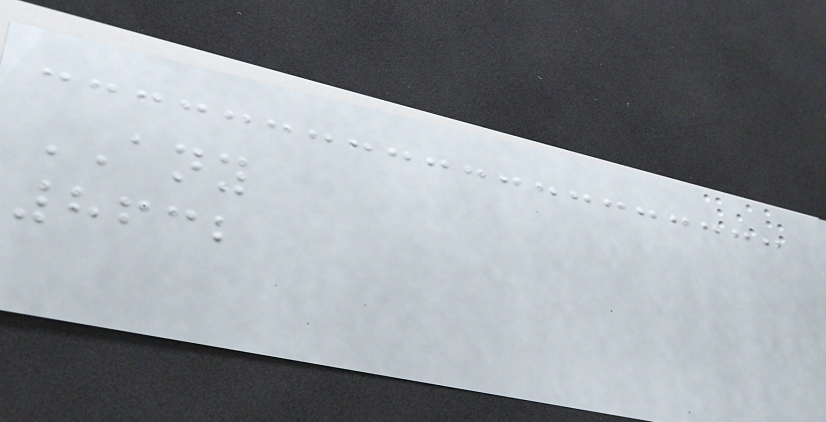ANY
8632
